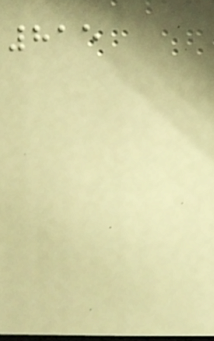815
